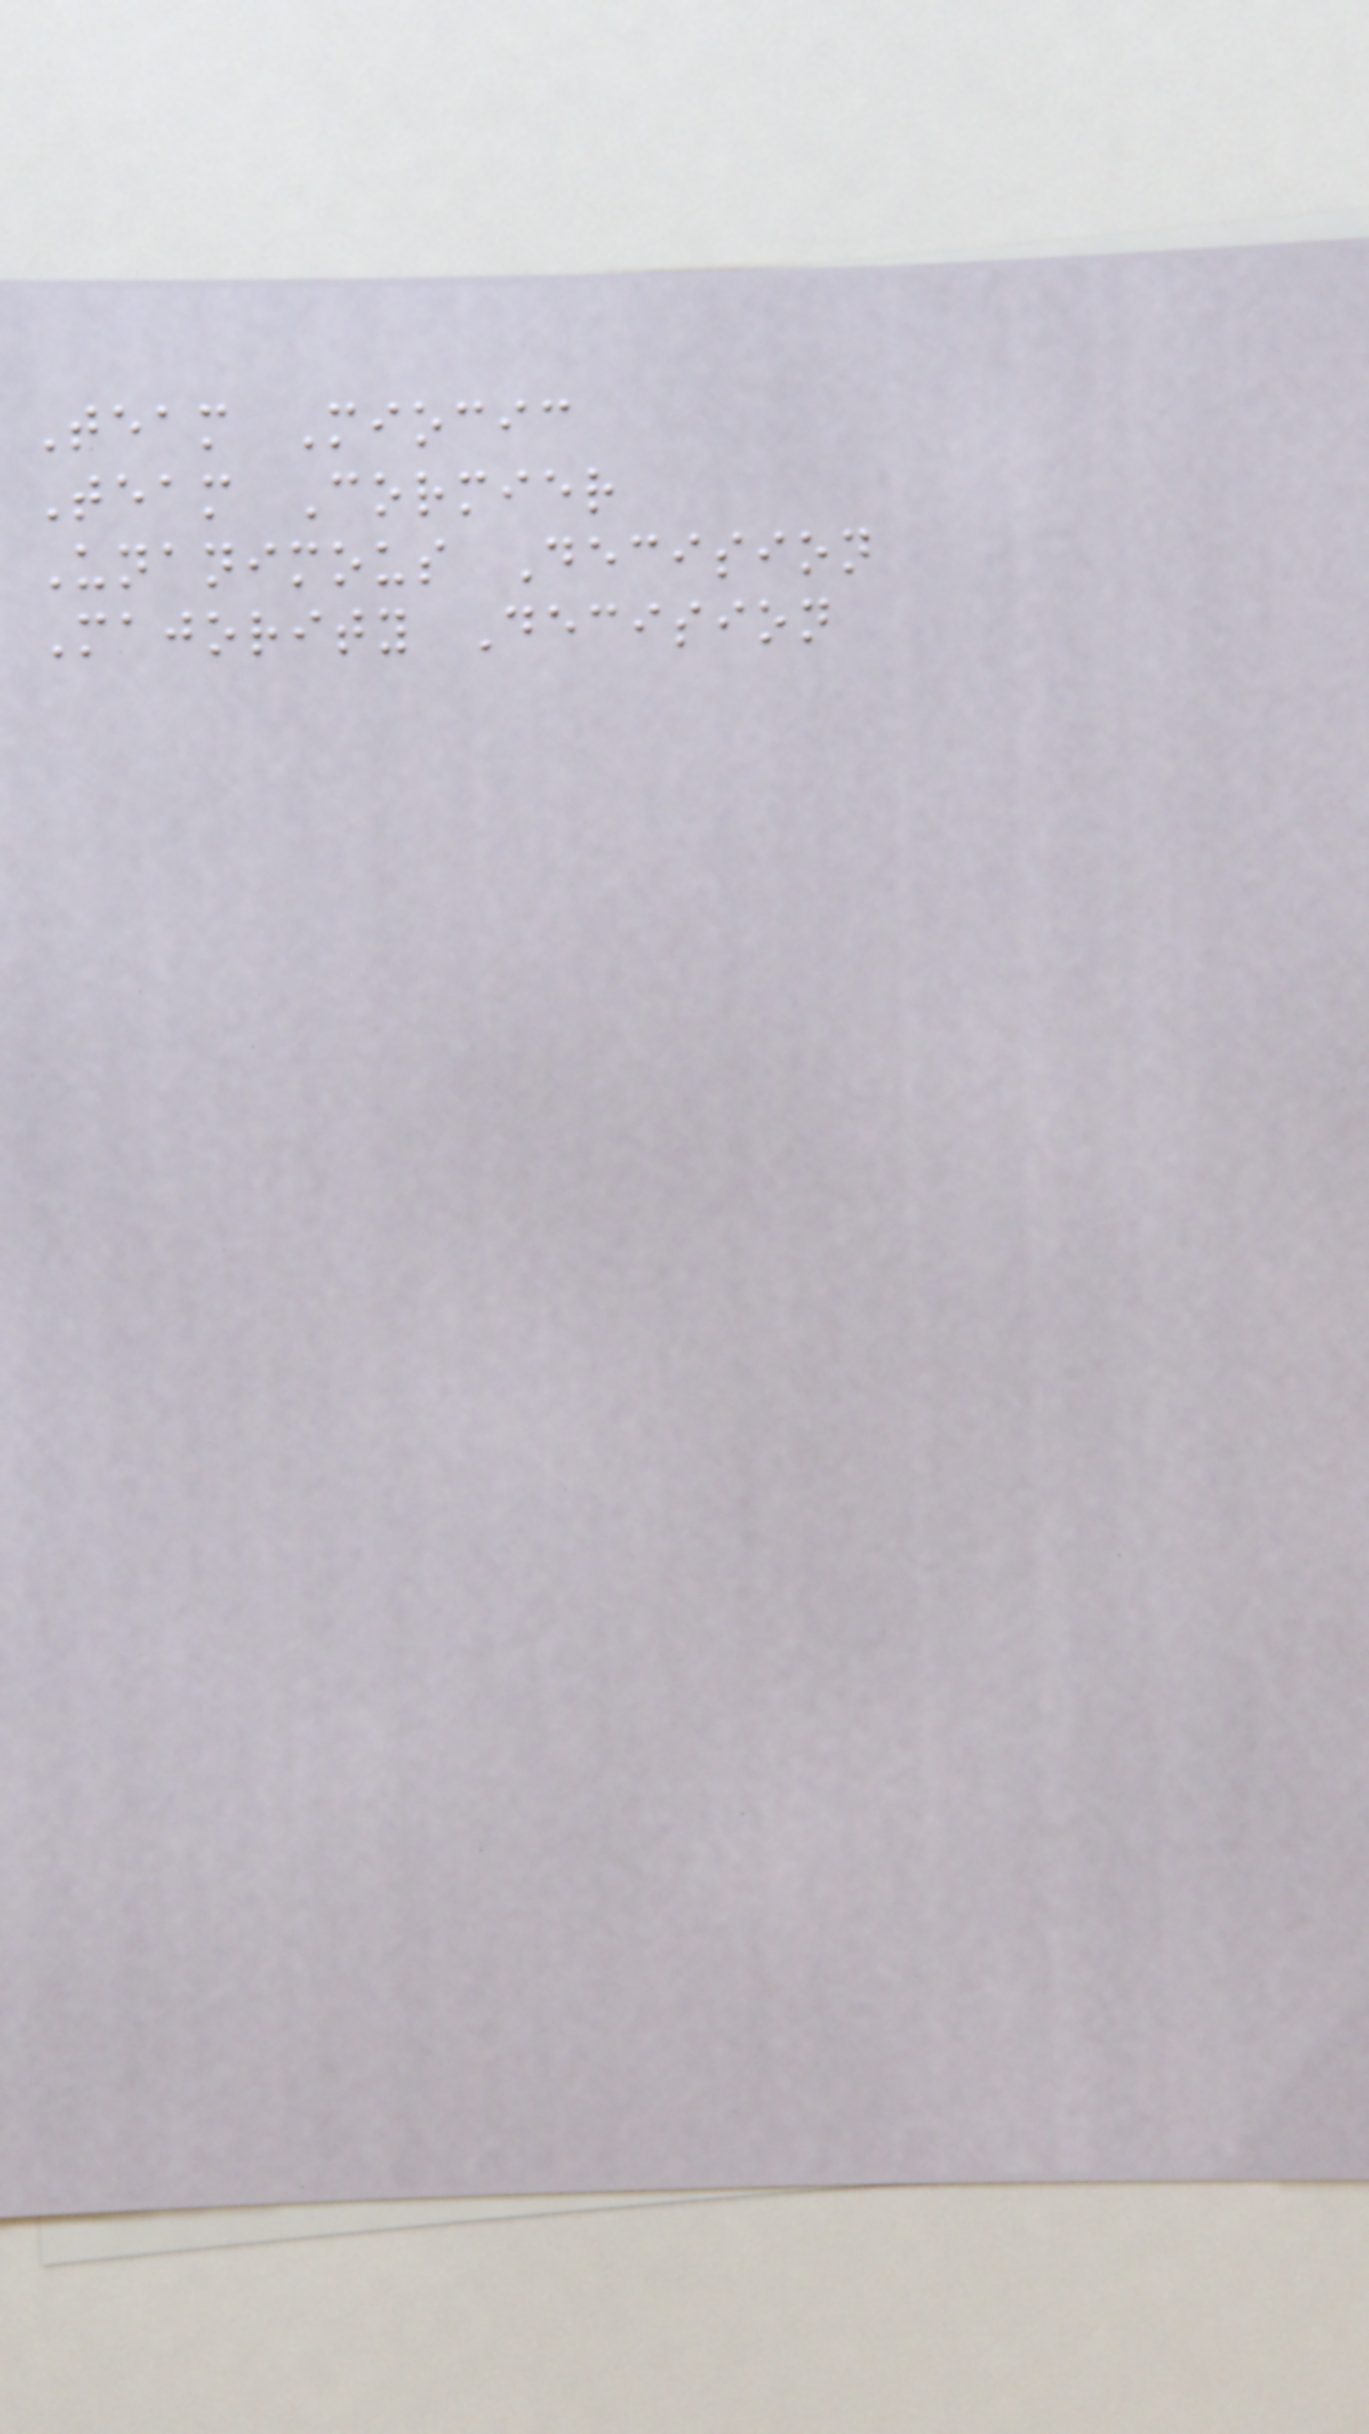Team Miocic
Team Cormier
Unanimous Decision
Majority Decision
